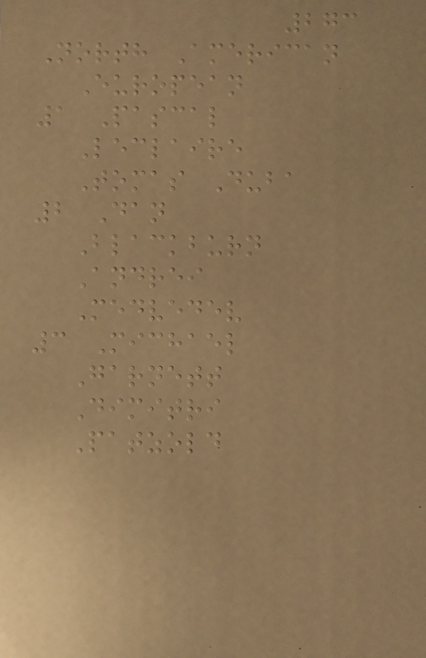273
North American
European
1 Pascal
Leclaire
Tomas Duba
2 Dan
Blackburn
Andrei
Medvedev
3 Michael
Garnett
Dimitri
Patzold
